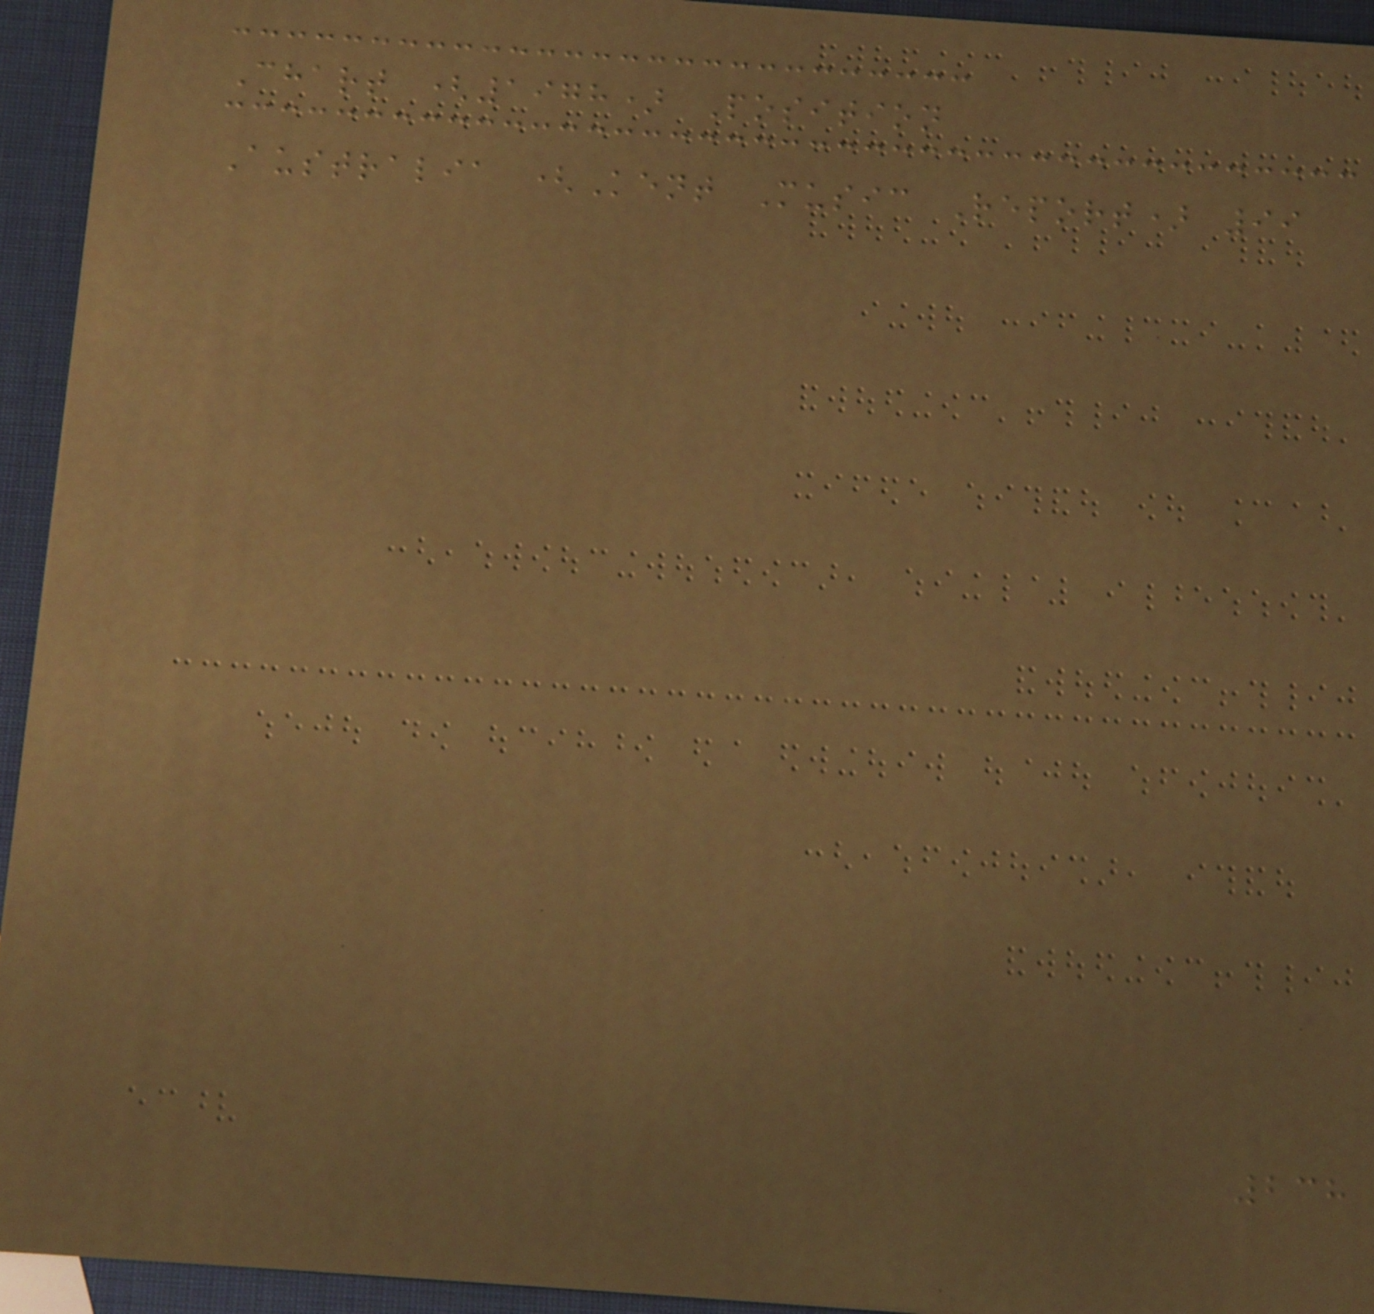Chart (1978) Position
Australia (Kent Music Report) 99
238
